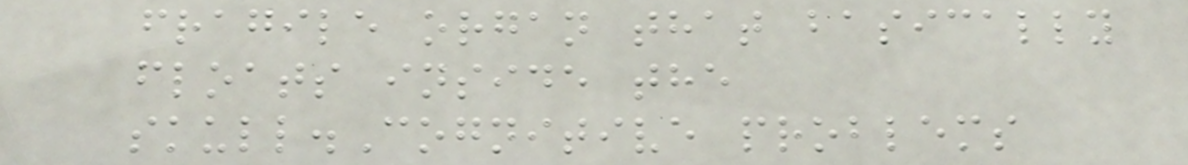fragile organ that basically
floats inside the
skull.Cognitive problems
